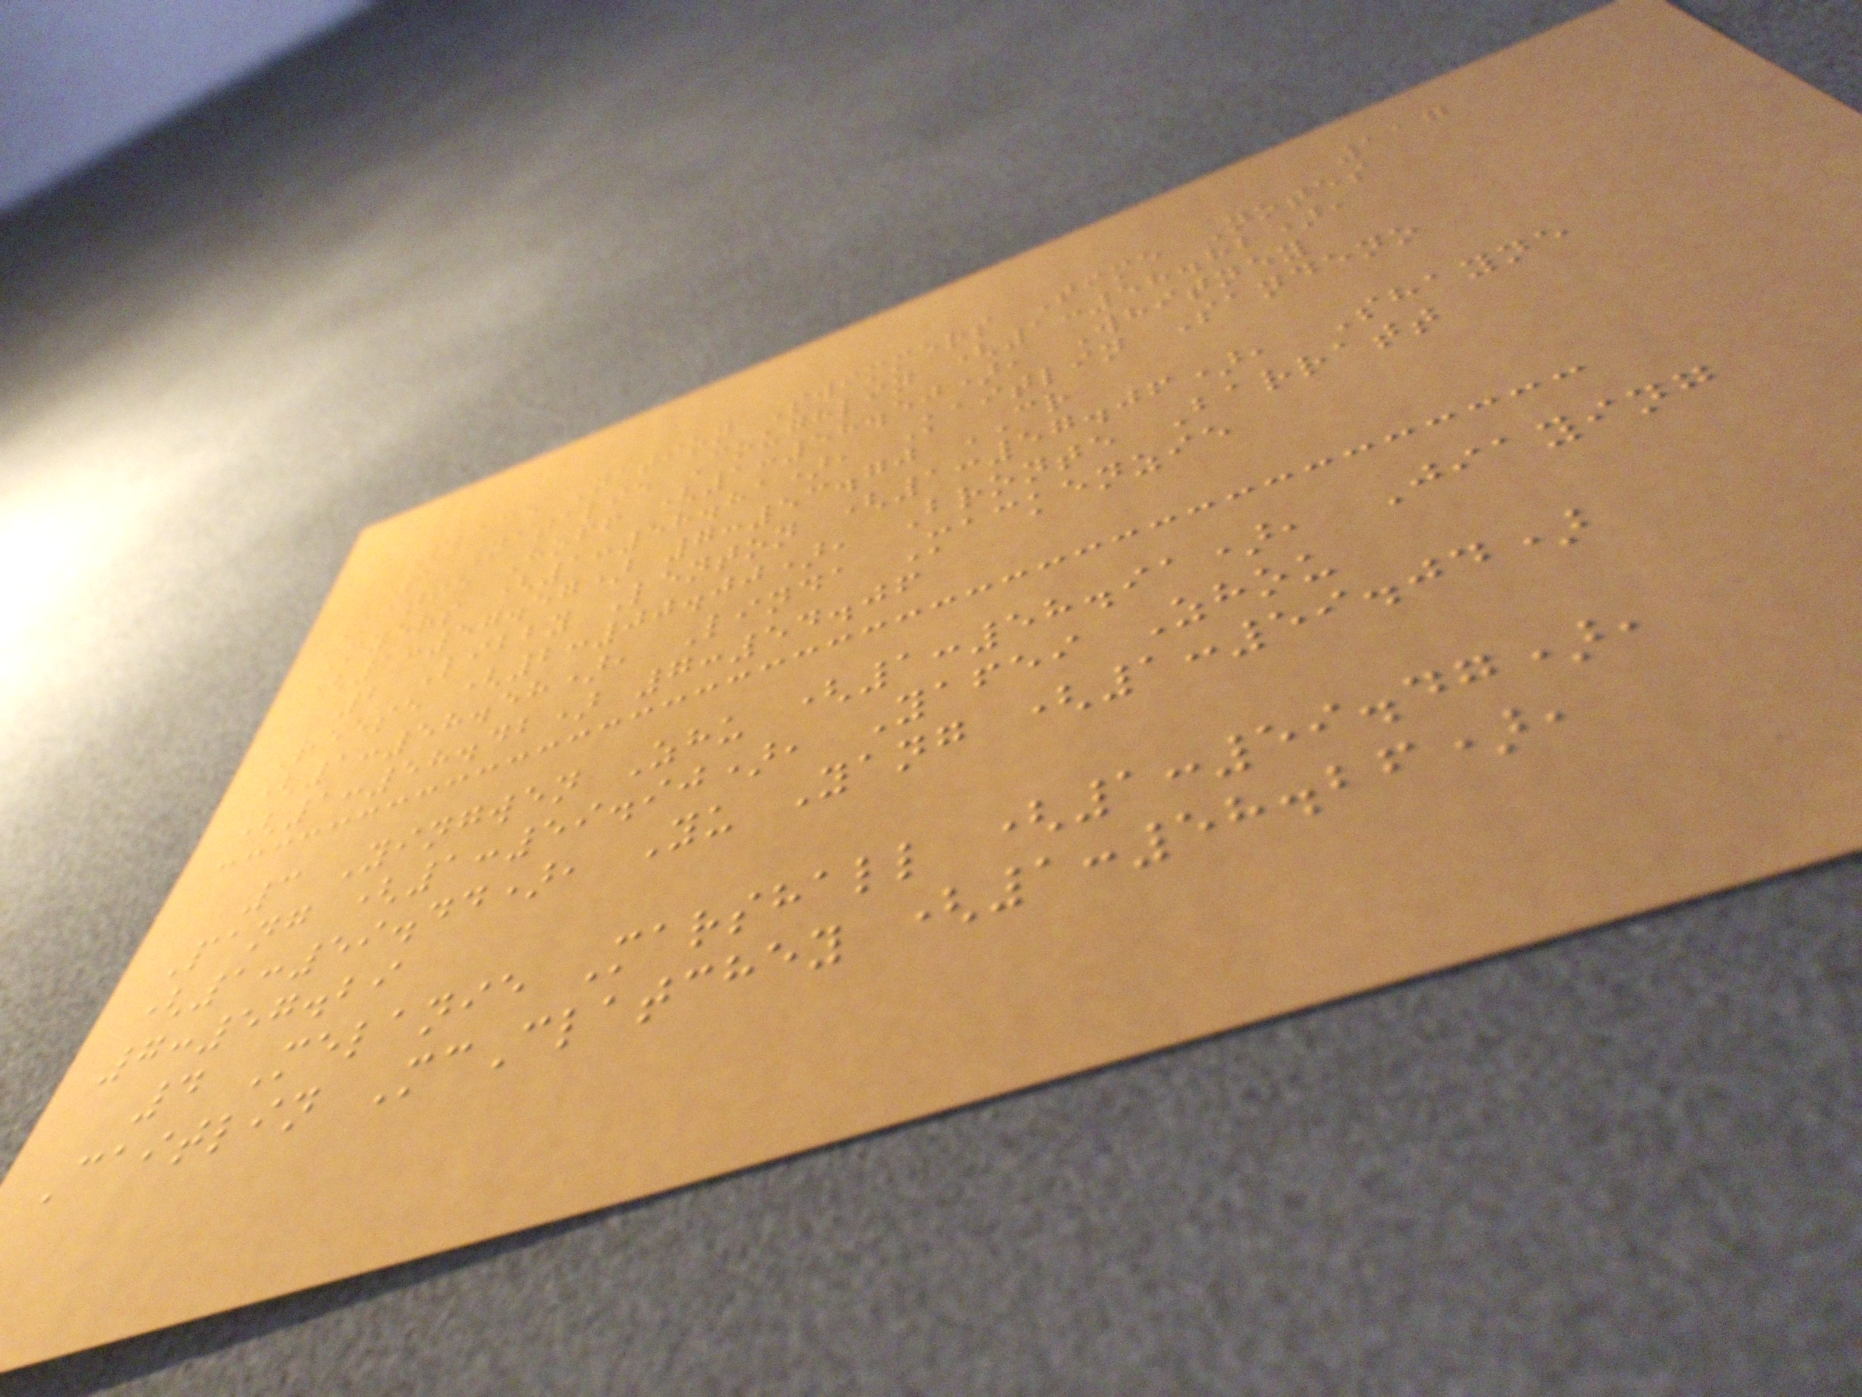117
Place Nation Swimmers Time Notes
1 Natalie Coughlin (1:58.82),
Katie Hoff (1:58.50), Whitney
Myers (1:58.81), Kaitlin Sandeno
(1:57.57) 7:53.70 CR
2 Libby Lenton (1:57.06), Shayne
Reese (2:00.00), Bronte Barratt
(1:58.58), Linda Mackenzie
(1:58.42) 7:54.06
3 Yingwen Zhu (1:58.91), Jiaying
Pang (1:59.90), Yafei Zhou
(1:59.44), Yu Yang (1:59.04)
7:57.29
4 Melanie Marshall (1:59.47),
Caitlin McClatchey (1:58.26),
